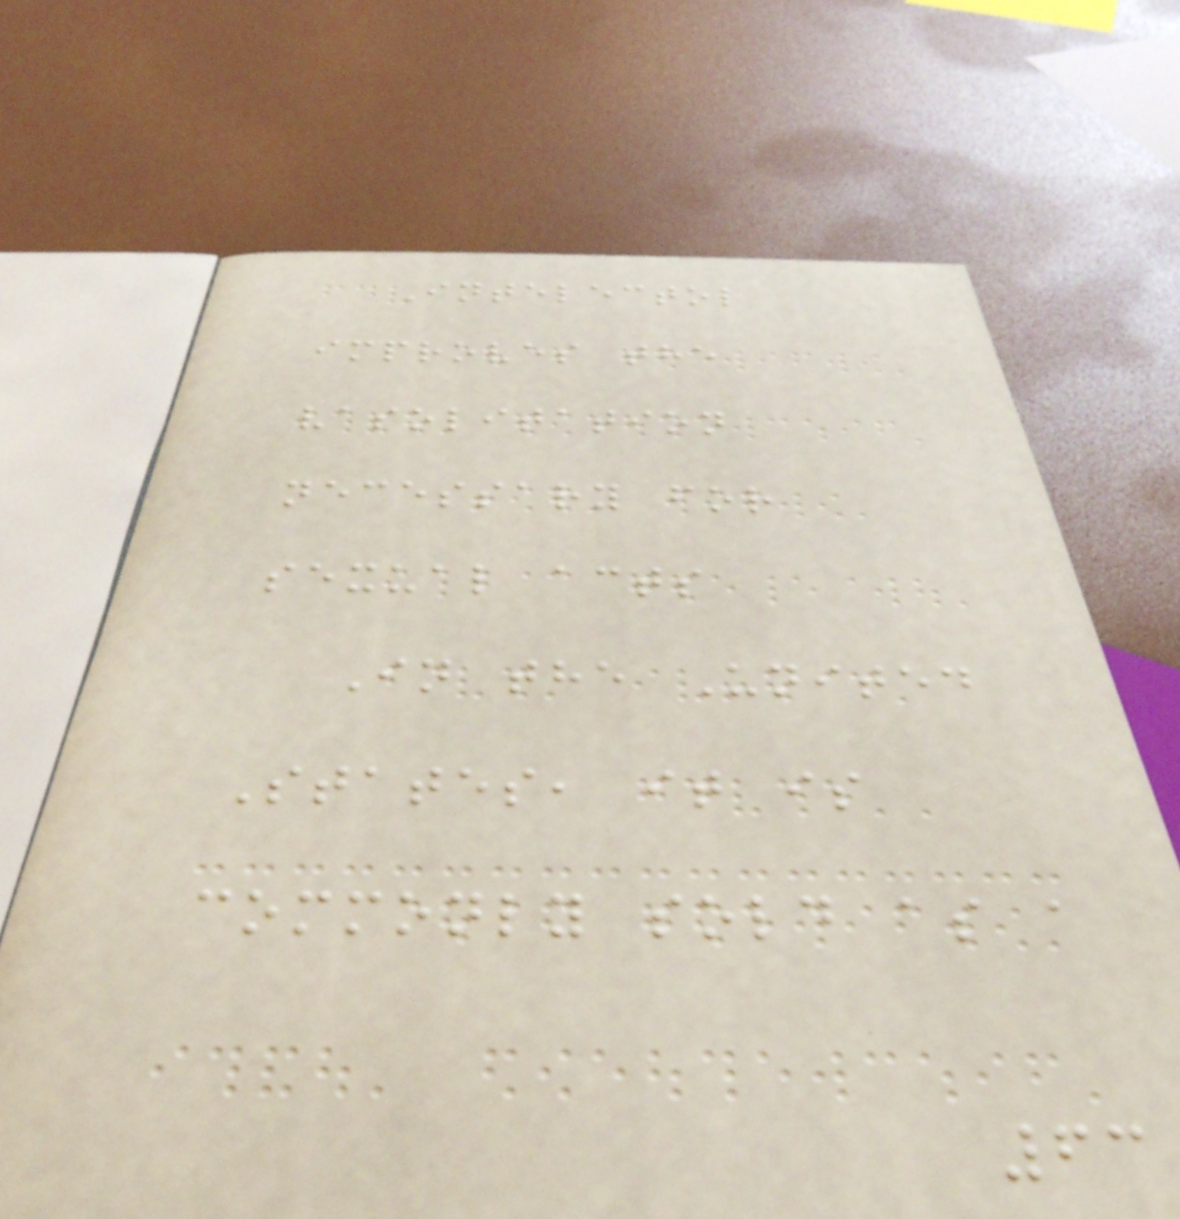Intelectol
improves the
vasolitation
necessary for
sexual acts
In the United
States, it is
commonly sold as a
63
